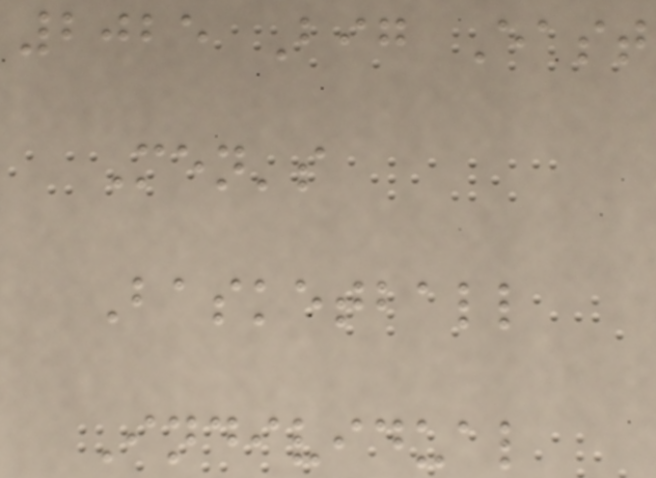2025 Big East
Men's
Basketball
Individual
